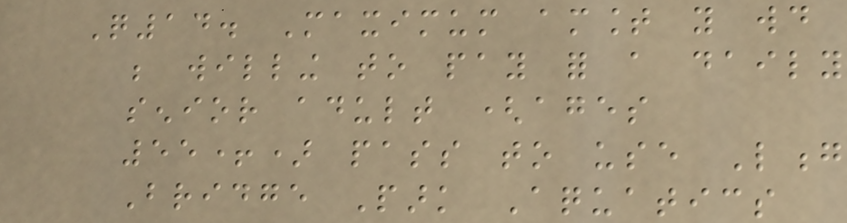Q14. Maximum amount you would
be willing to pay for a daily
senior adult (ages
55+) pass to use Long
Bridge Park Aquatics
